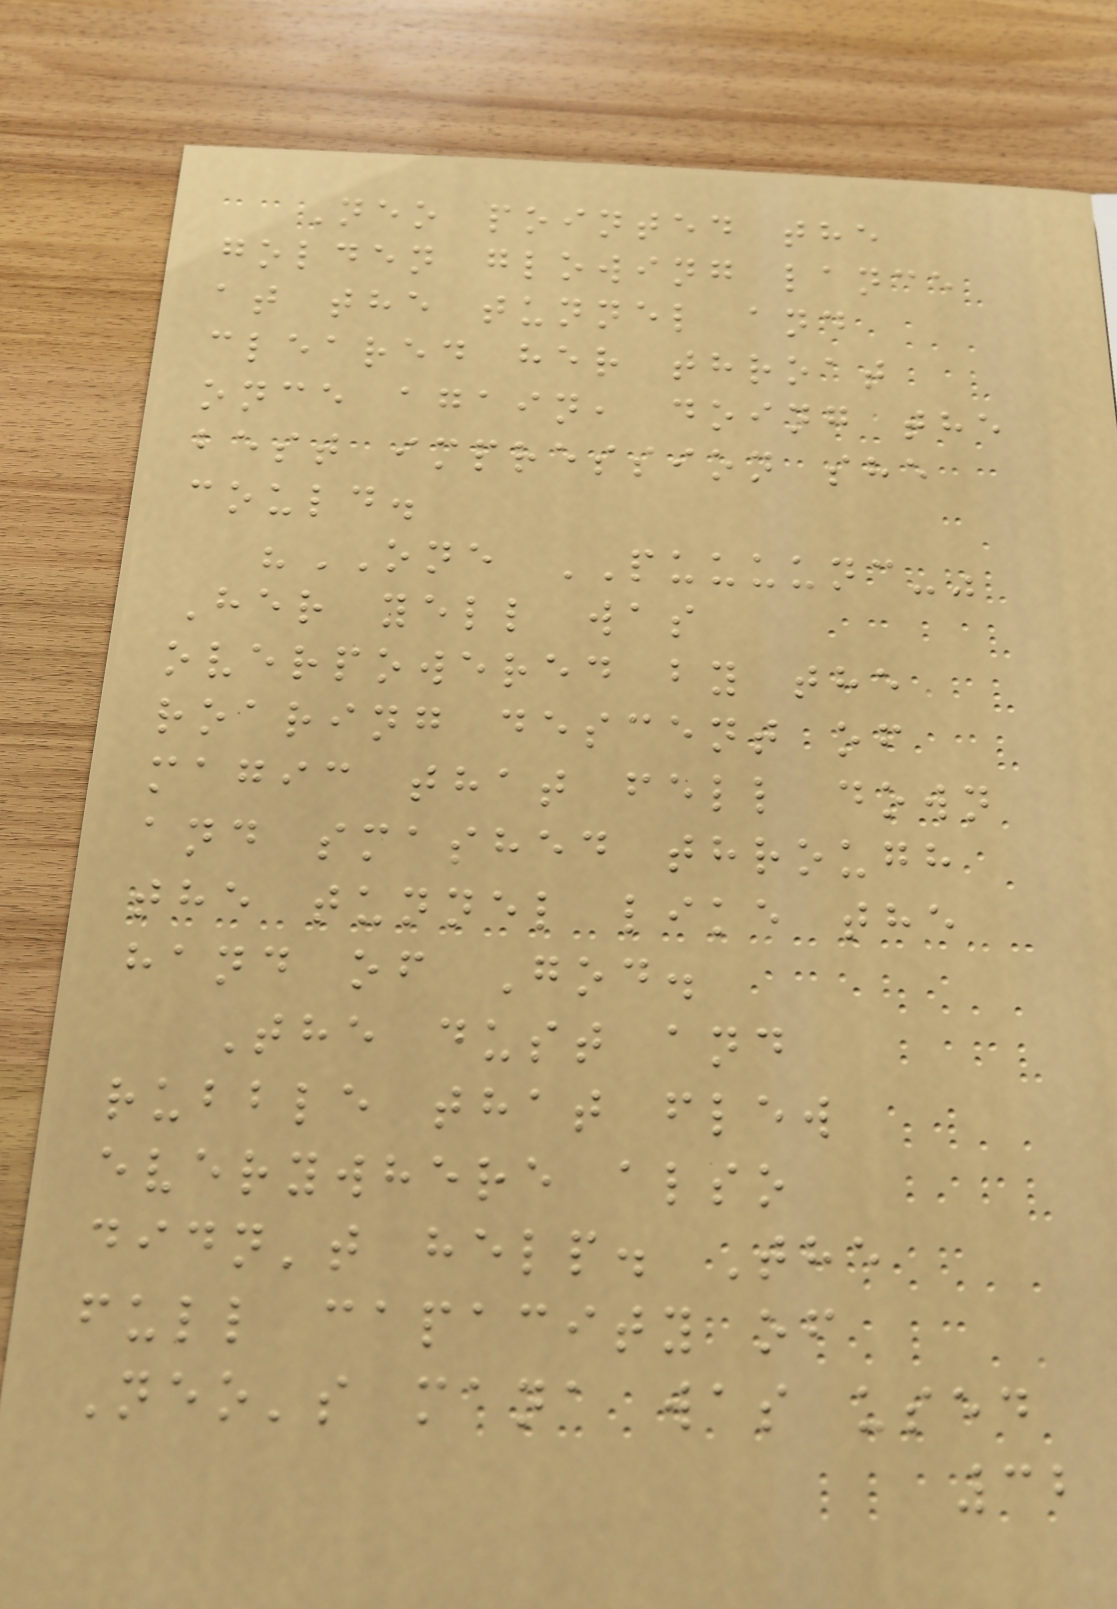Neo pointed the
golden glowing lance
at the tunnel and
cleared her throat
once again, doing the
best impression she
could.
"ONE PUUUUNC-"
Her yell was
overpowered by the
roaring descent of
magic that fell down
and smashed through
the tunnel like the
hand of God.
The dust and
rubble that flew
everywhere also
didn't help. The
full capacity of
Neo's mana was used
32
